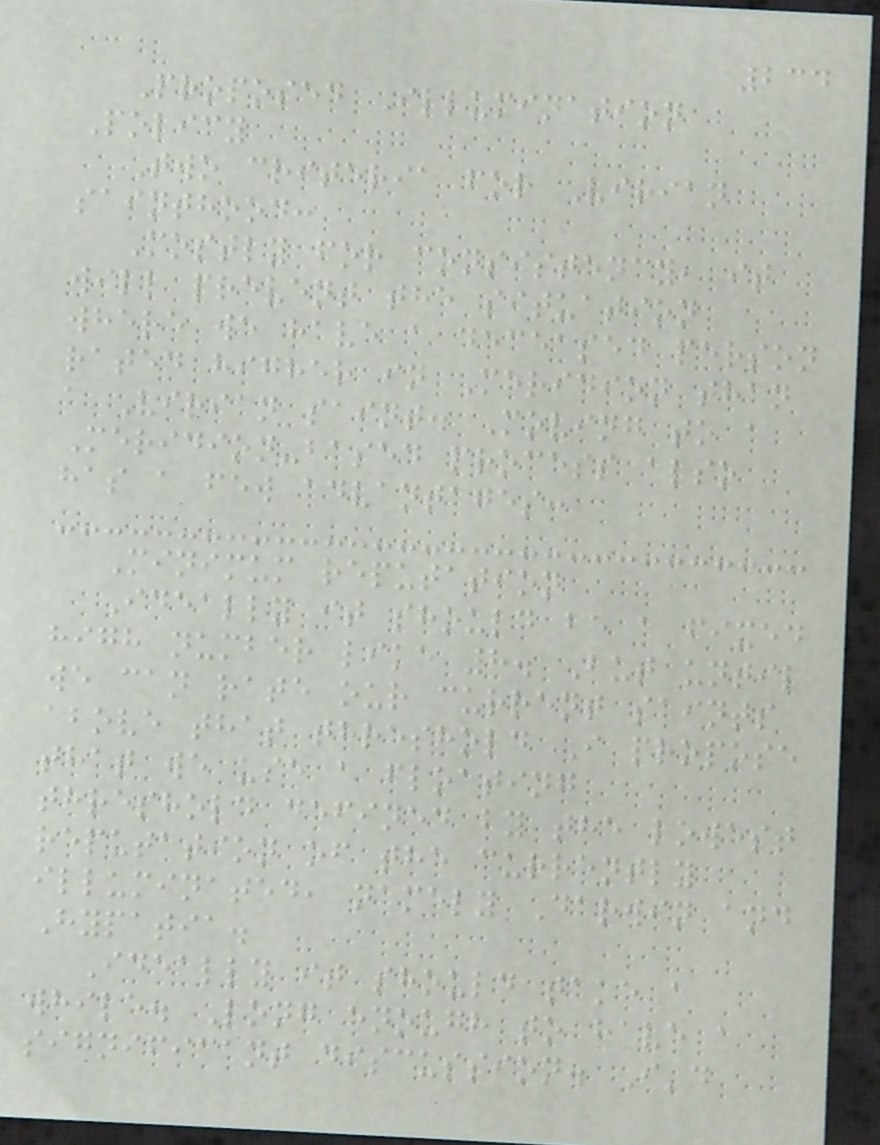234
Proposed Illumination
Policy
Two criteria for Virian
sainthood:
Mostly for consistency, it
will prevent the situation
where we have a deceased person
rated higher in Meridion than
a Virian saint. Moving to a
Meridion-based process also
has a few advantages:
Minimum reputation
Ideally it should be a fixed
high number like 8. But until
we can rate our current saints
above that threshold I propose
that we use a floating
threshold defined by the lowest
reputation of the currently
illuminated, namely Darwin and
Hypatia.
Ideally it should take a
while. Long enough to have a
significant discussion. I'd
